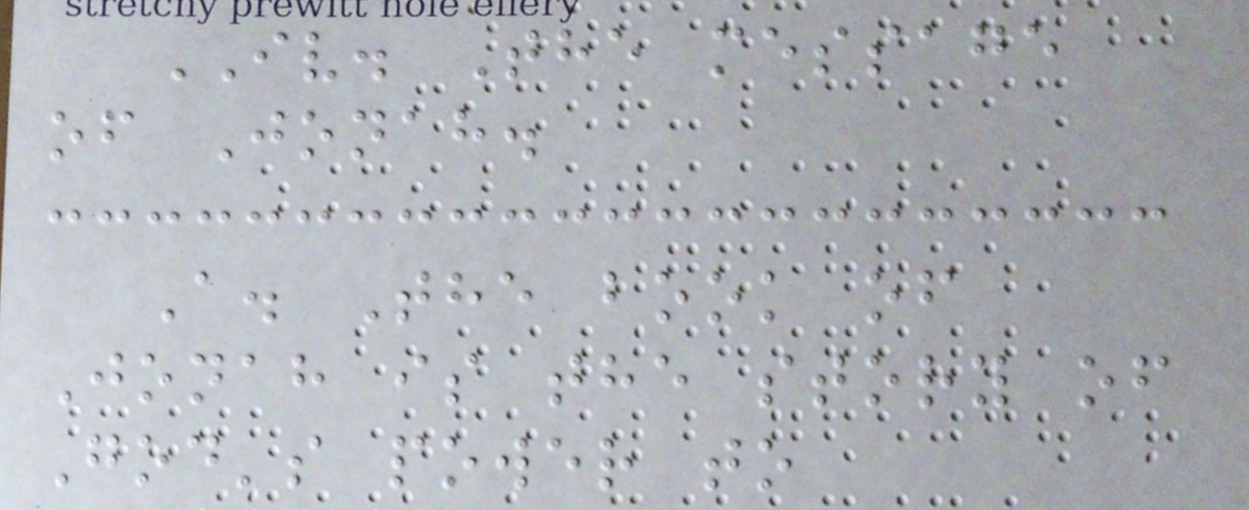IV. The message
of Jonah.
A. The book of
Jonah is the story of
God's power to
